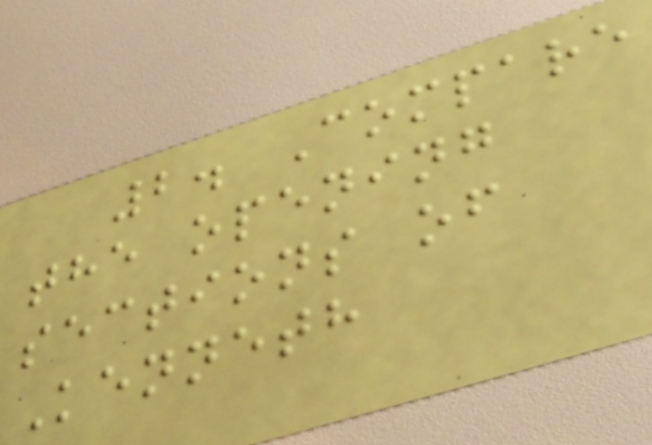2. Compare
the opening
sections of
Kenneth
